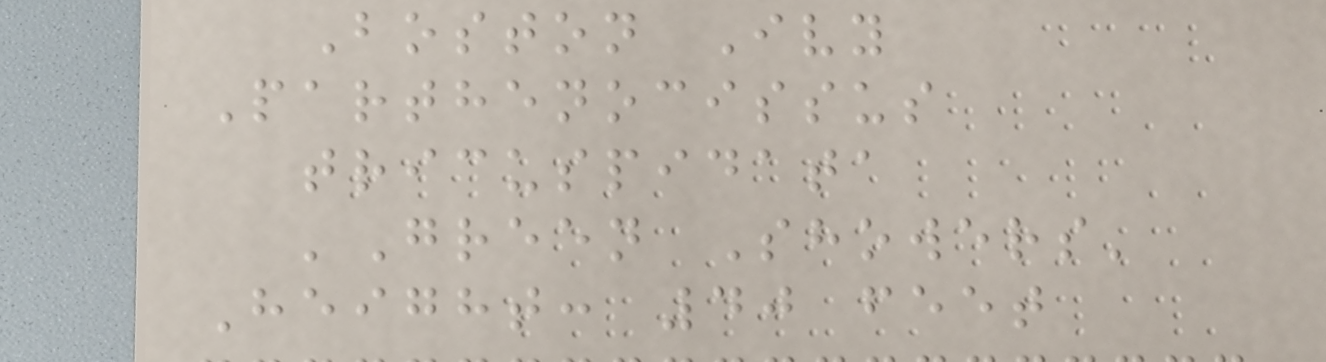Boston Ivy
Parthenocissus
tricuspidata
'Green Showers'
Height: 40 feet
